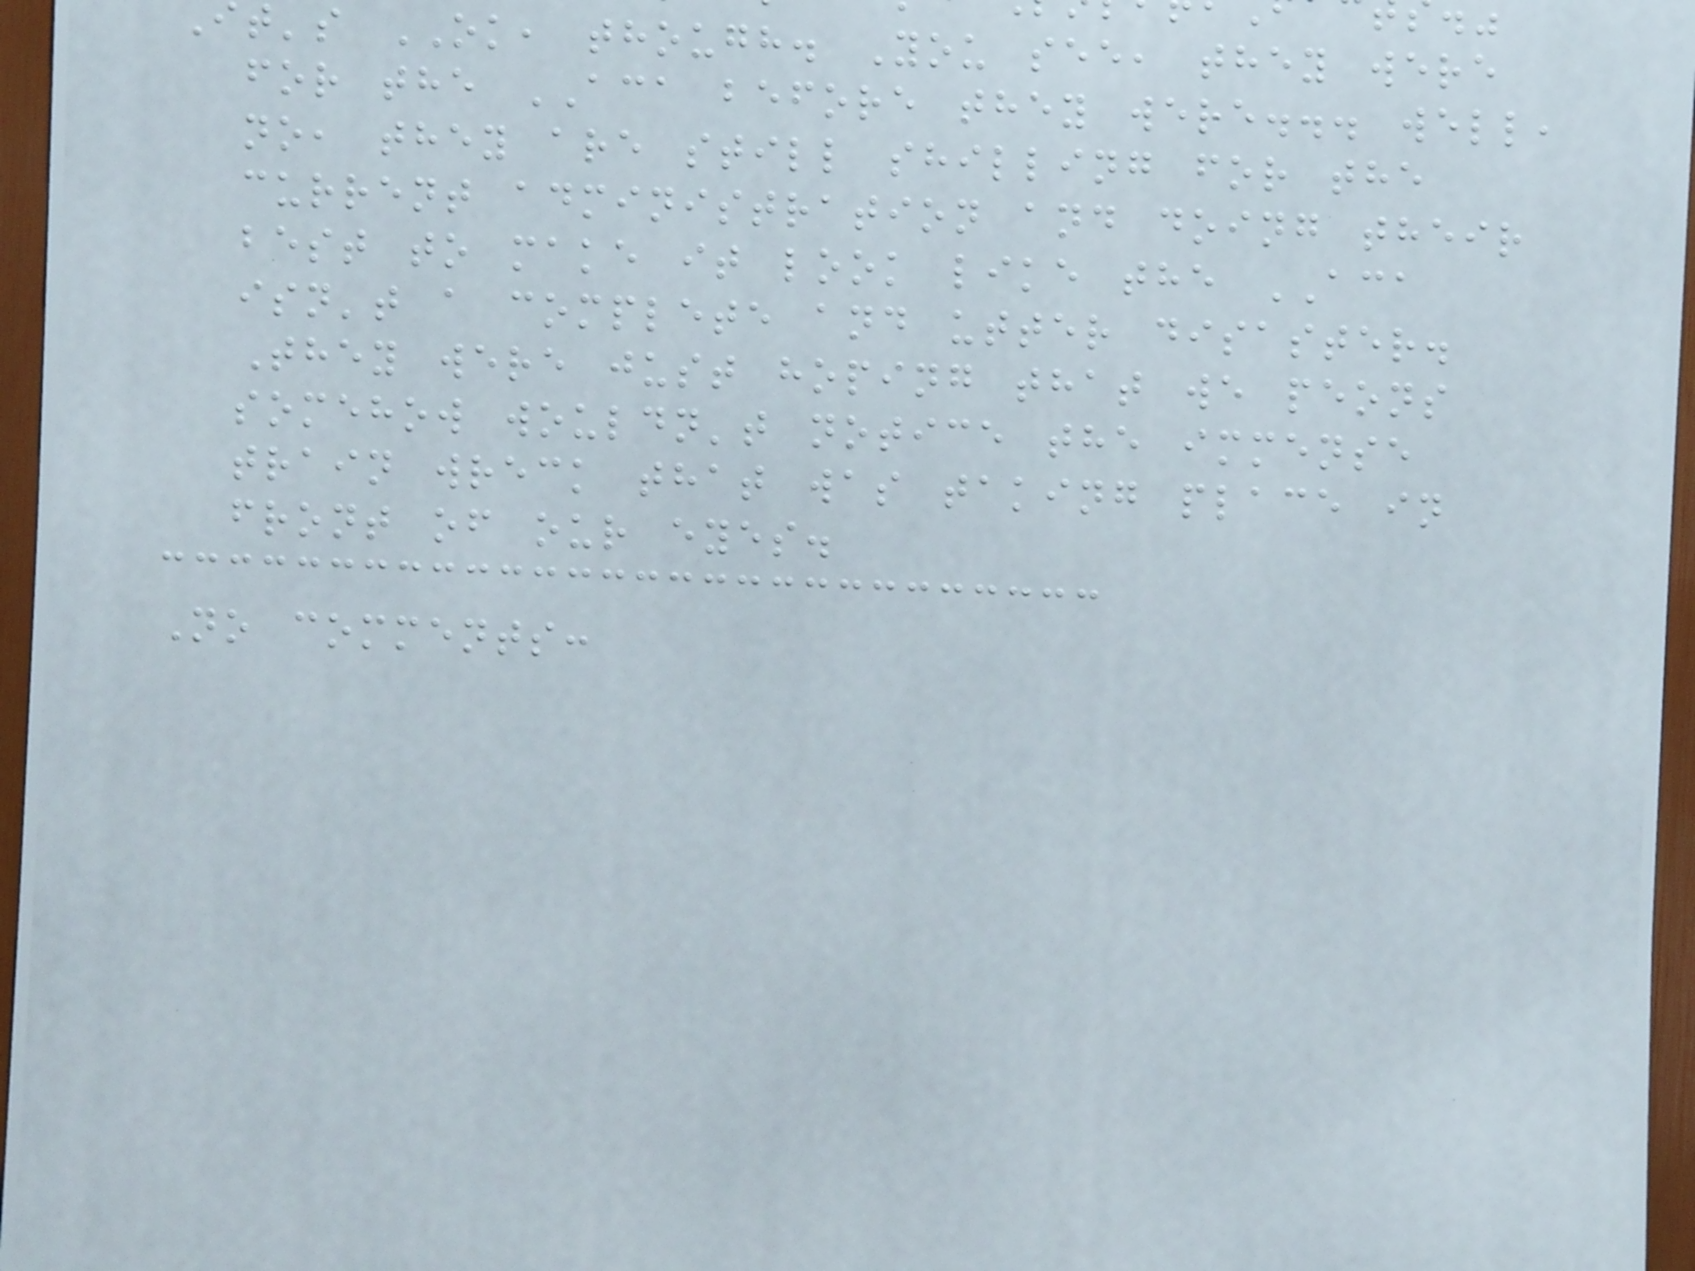it's OK, though. You see, they were
for the ACA before they were... well,
no, they are still shilling for the
current administration and doing their
best to make it look like the ACA
isn't a complete and utter disaster.
They were just hoping that we peons
somehow wouldn't notice the immense
train wreck that was taking place in
front of our eyes.
No comments:
